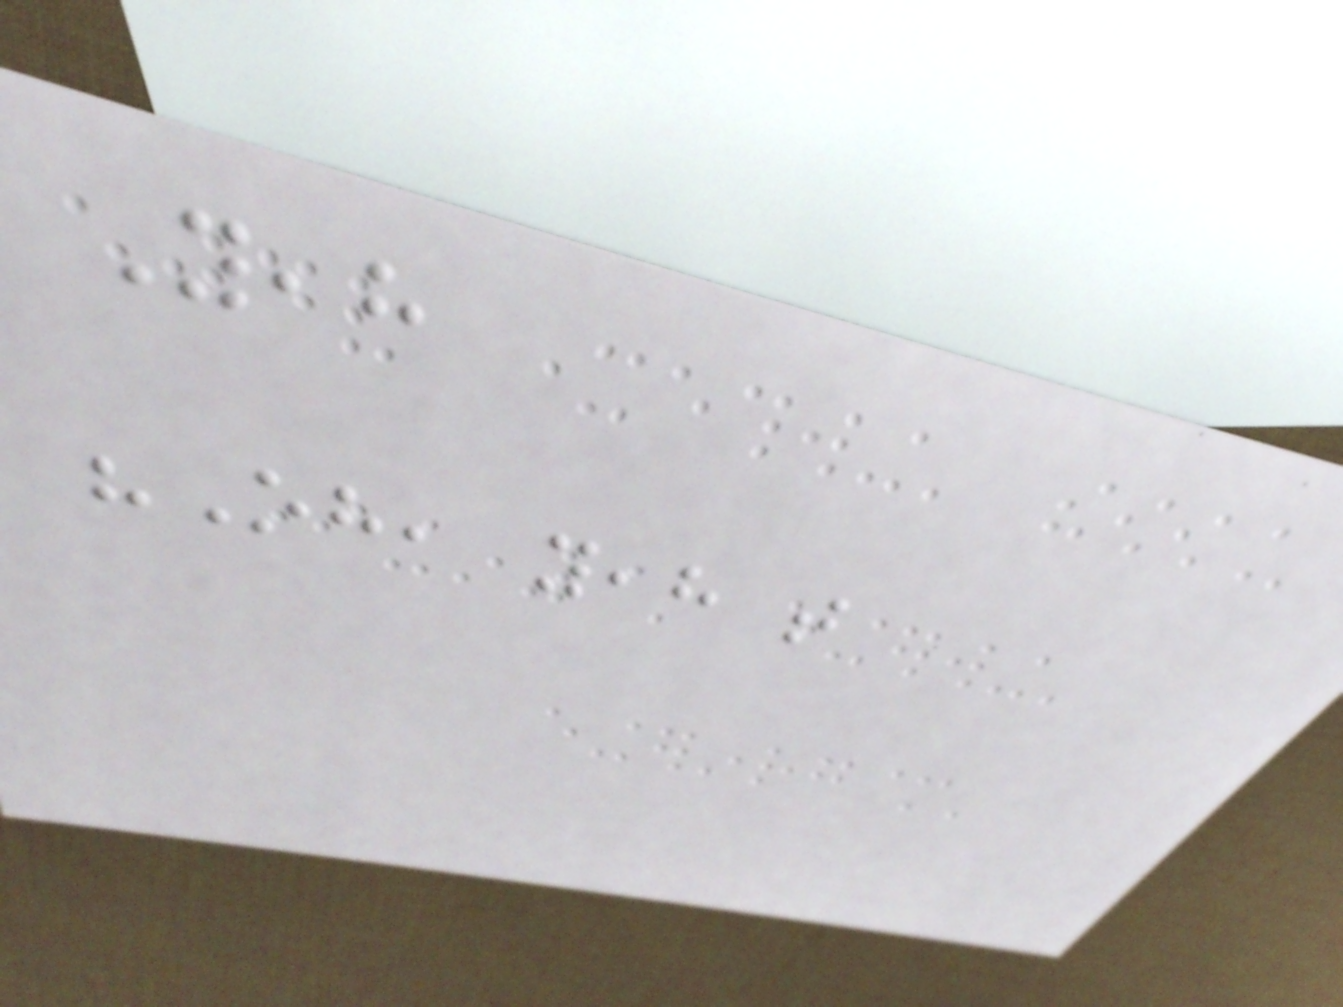Yeah
"Oh, yeah that
